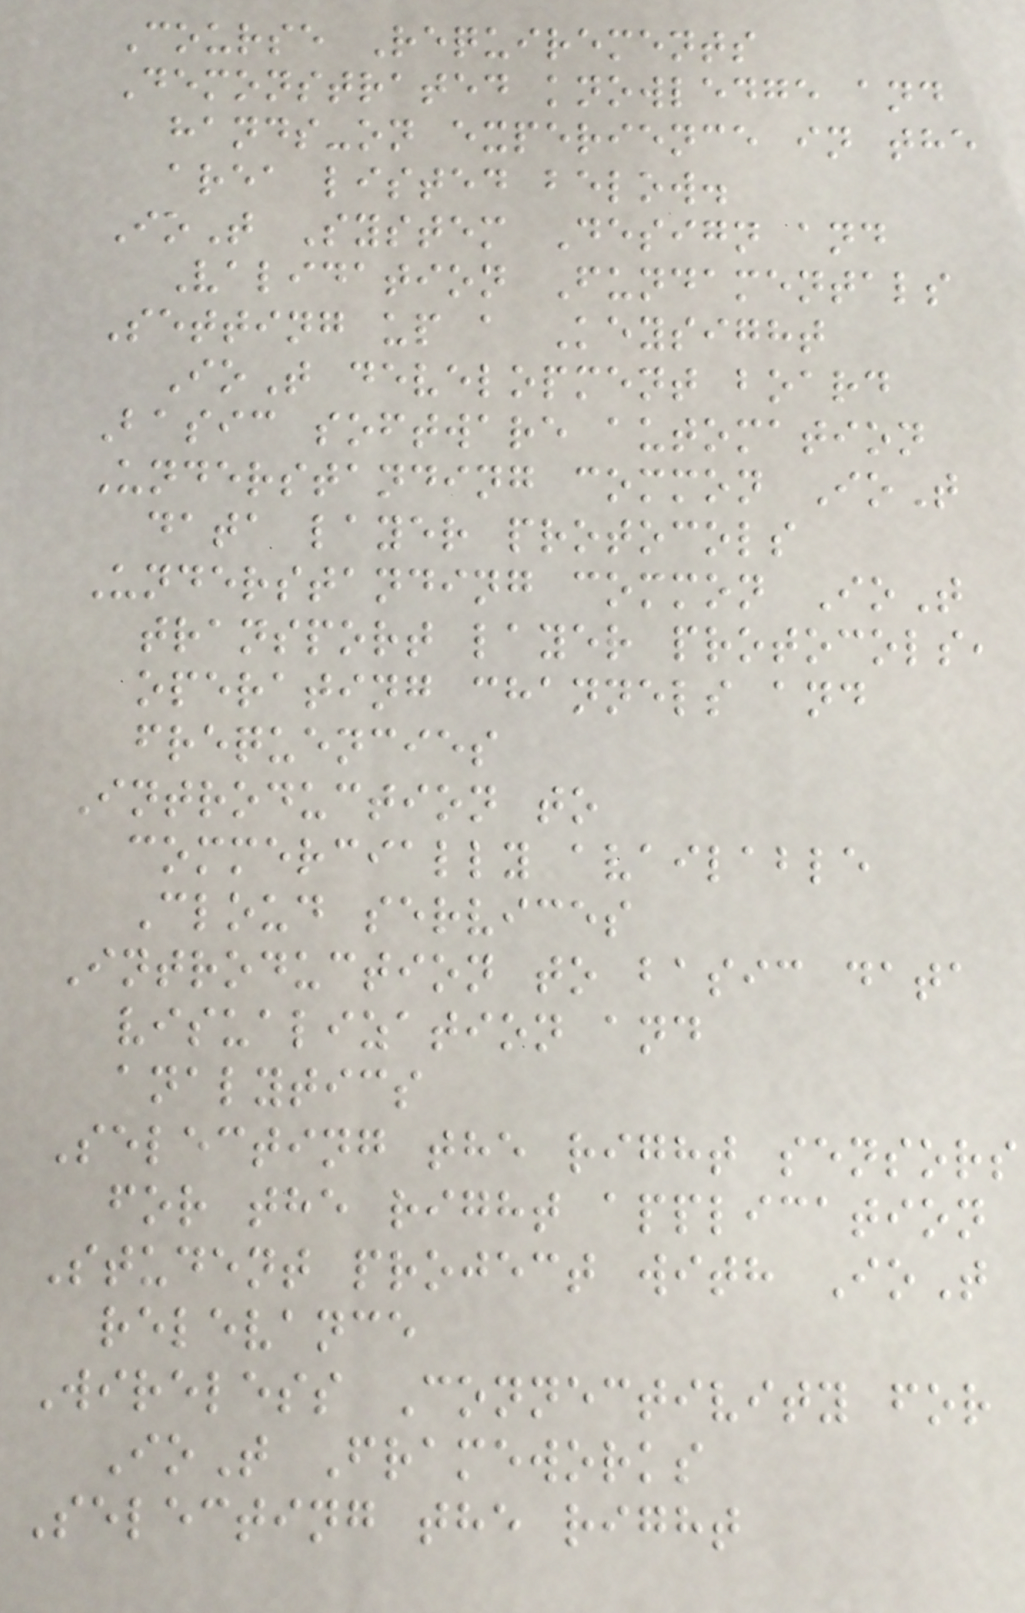Course Requirements
Demonstrated knowledge and
hands-on experience in the
area listed below.
IoT System Design and
Validation Fundamentals
Setting up a Keysight
IoT development board
Basic software automation
Understanding common IoT
data layer protocols
Understanding common IoT
transport layer protocols,
operating channels and
frequencies
Introduction to
commercially available
Cloud services
Introduction to basic data
visualization and
analytics
Selecting the right sensors
for the right application
Student project with IoT
relevance
Wireless Connectivity for
IoT Frameworks
Selecting the right
